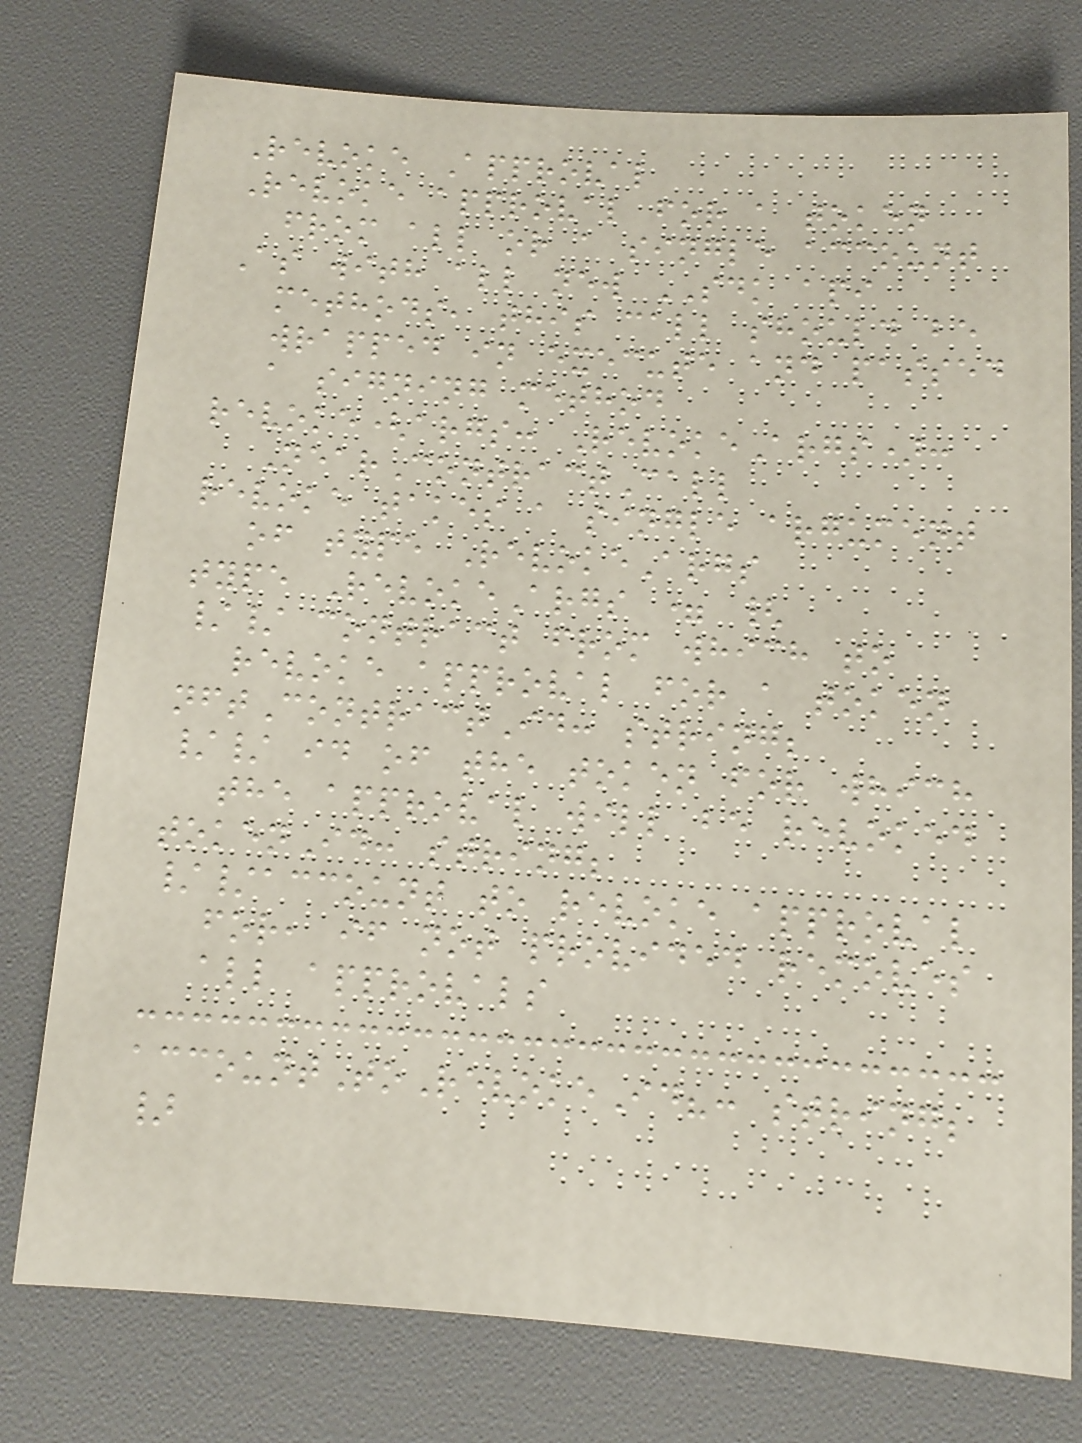Revoke Approval
Revoke approval for a token
from all or a single account
As with all new SDK api
methods, this call should be
wrapped in execute and passed
a signing method
revoke(args: RevokeArgs):
NearContractCall
revoke takes a single argument
of type RevokeArgs
type RevokeArgs = {
// contract from which to
revoke approval for a token
nftContractId: string;
// id of the token for which
the approval will be revoked
tokenId: string;
//account to revoke approval
for, if not provided removes
all approvals
accountToRevokeId?: string;
}
